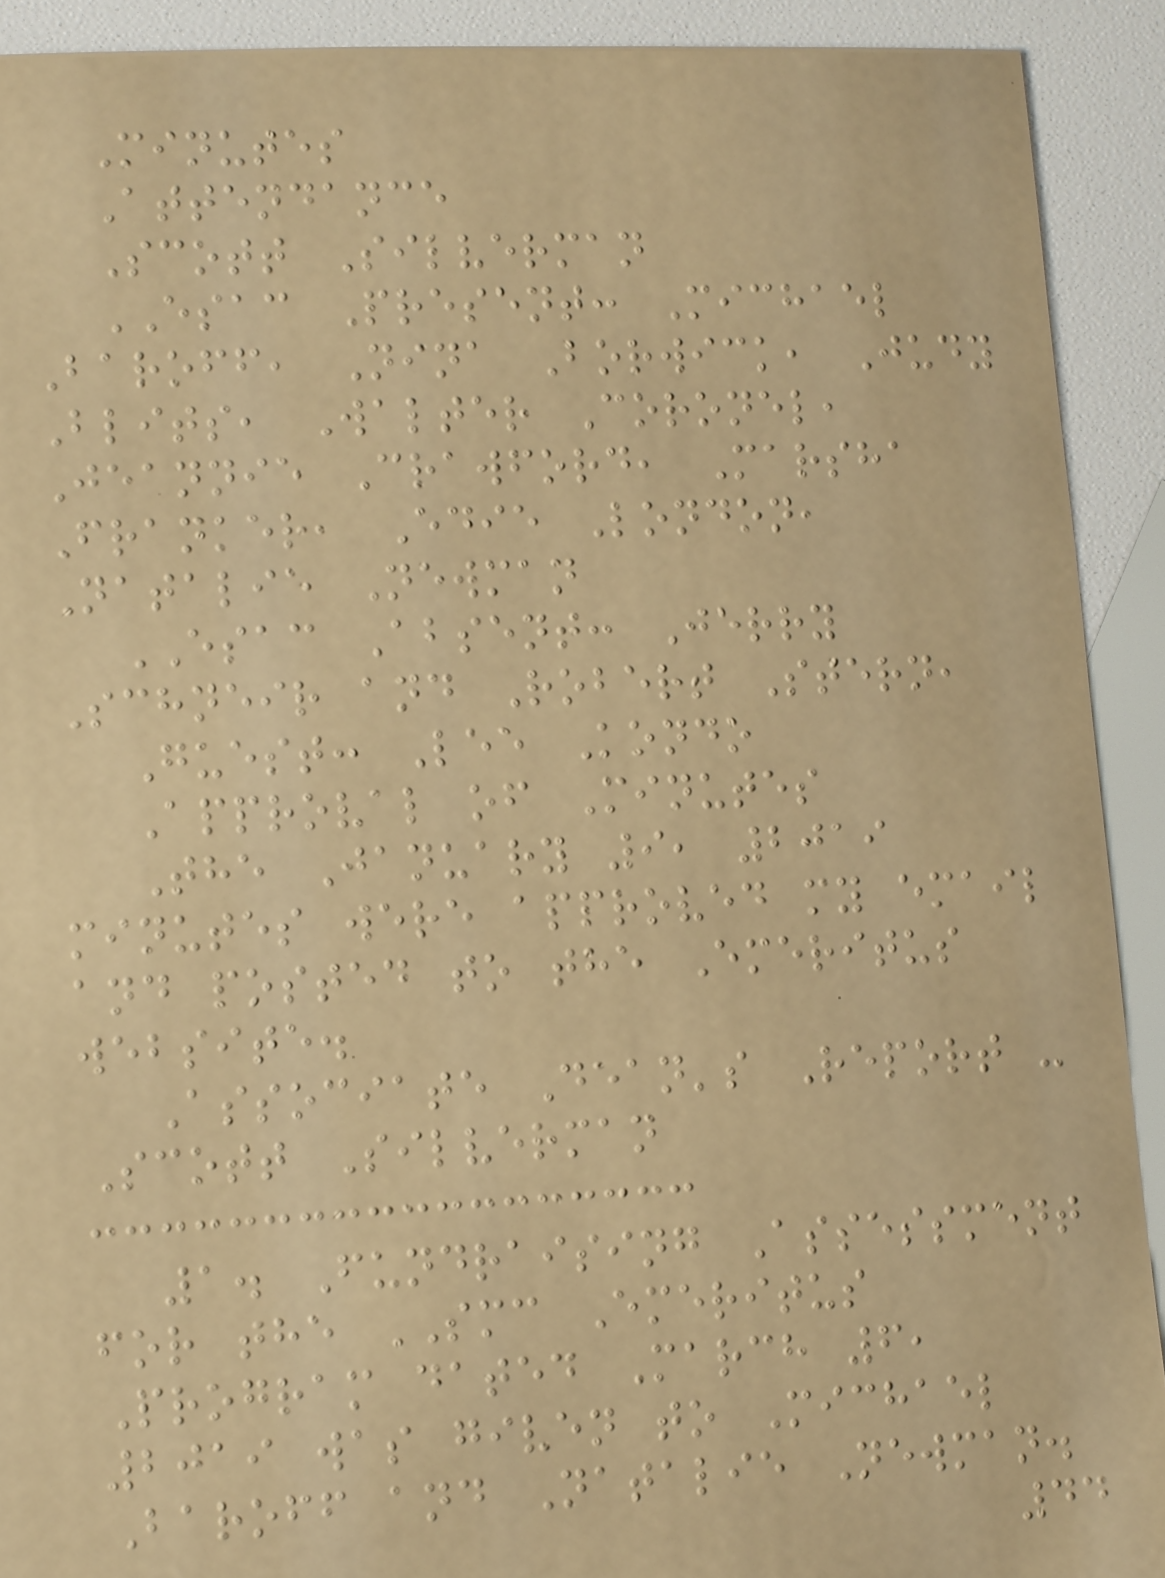Minutes
Attendance
Scott Silverman
ESAC Present: Michael
Baroff, Nina Borwick, Judy
Blits, Walter Coronel,
Jeannie Crawford, Marsha
Franker, Edie London,
Natalie Newman
ESAC Absent: Jerry
Schneir and Robert Stern,
Guest: Lee Kondo
Approval of Minutes
The January 9, 2019
minutes were approved my email
and posted to the Emeritus
website.
Associate Dean's Report -
Scott Silverman
1. Fundraising Assessment
for the SMC Emeritus
Program dated March 6,
2019 was given to Michael
Baroff and Natalie Newman.
44
